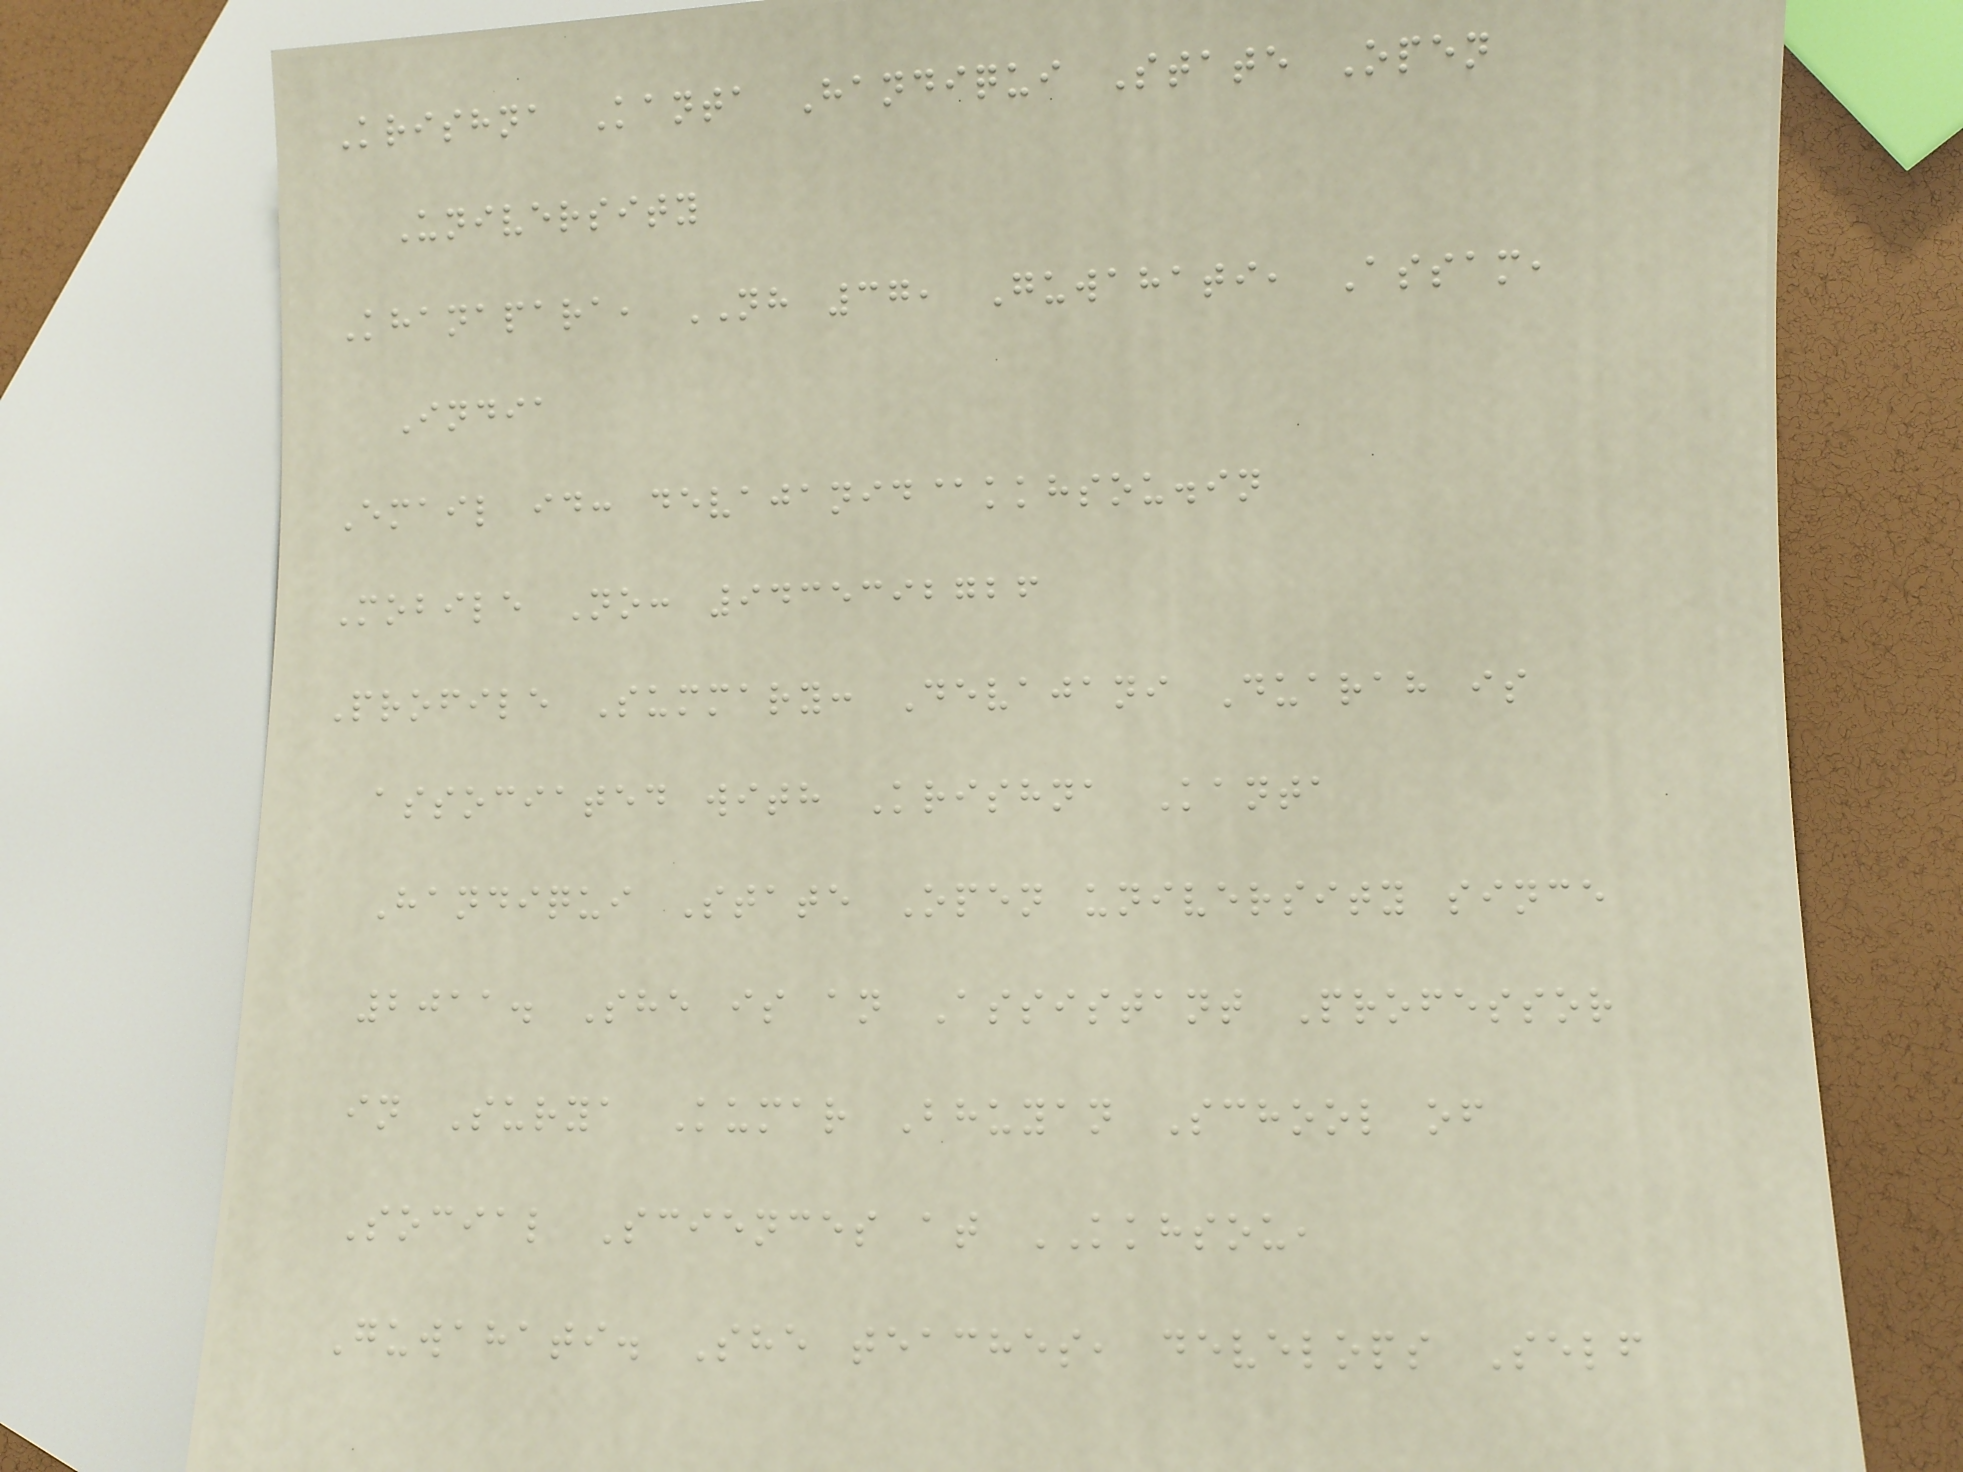Krishna Kanta Handiqui State Open
University
Khanapara, NH 37, Guwahati, Assam,
India
Email id: devajanid@kkhsou.in
Mobile No: 9435392726
Profile Summary: Devajani Duarah is
associated with Krishna Kanta
Handiqui State Open university since
2011. She is an Assistant Professor
in Surya Kumar Bhuyan School of
Social Sciences at KKHSOU,
Guwahati. She teaches, develops Self
